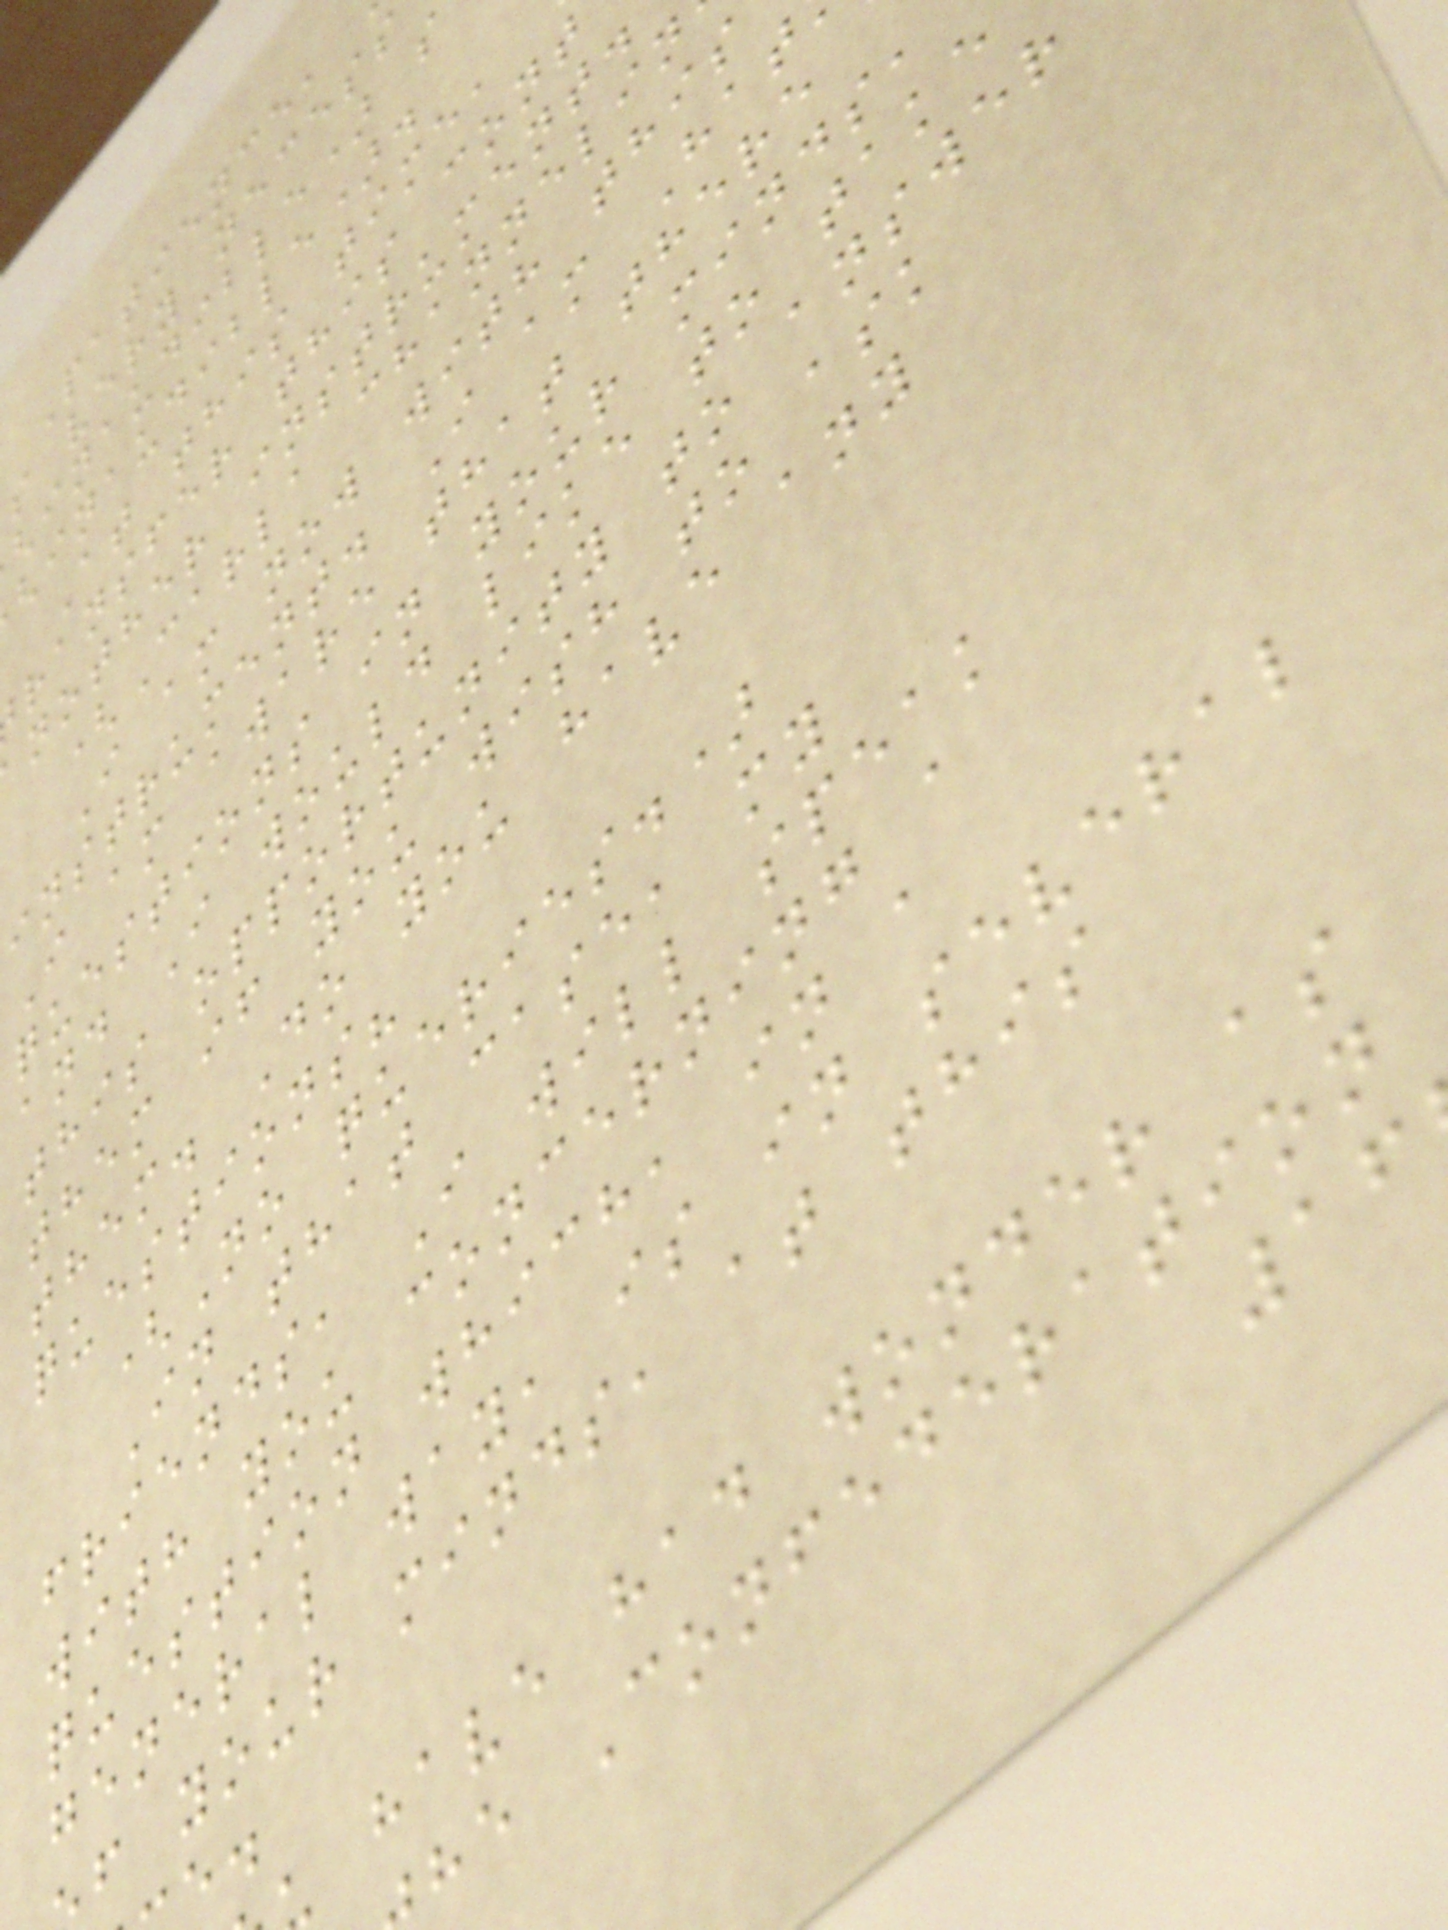Patience,
s very necess
inaudible) s
inaudible).
At this time,
ransfer this cont
nother instrument.
(Carla channelin
I am now with this
instrument. I am Hat
I am aware that there
questions in your minds,
and I would like to take
this opportunity to answer
them if you wish to ask
them. Do you have any
questions?
(No queries.)
In that case, my
friends, I will speak
with you concerning a
question which, in a
general way, is in several
f your minds, at this
have had wonder as
he Confederation
